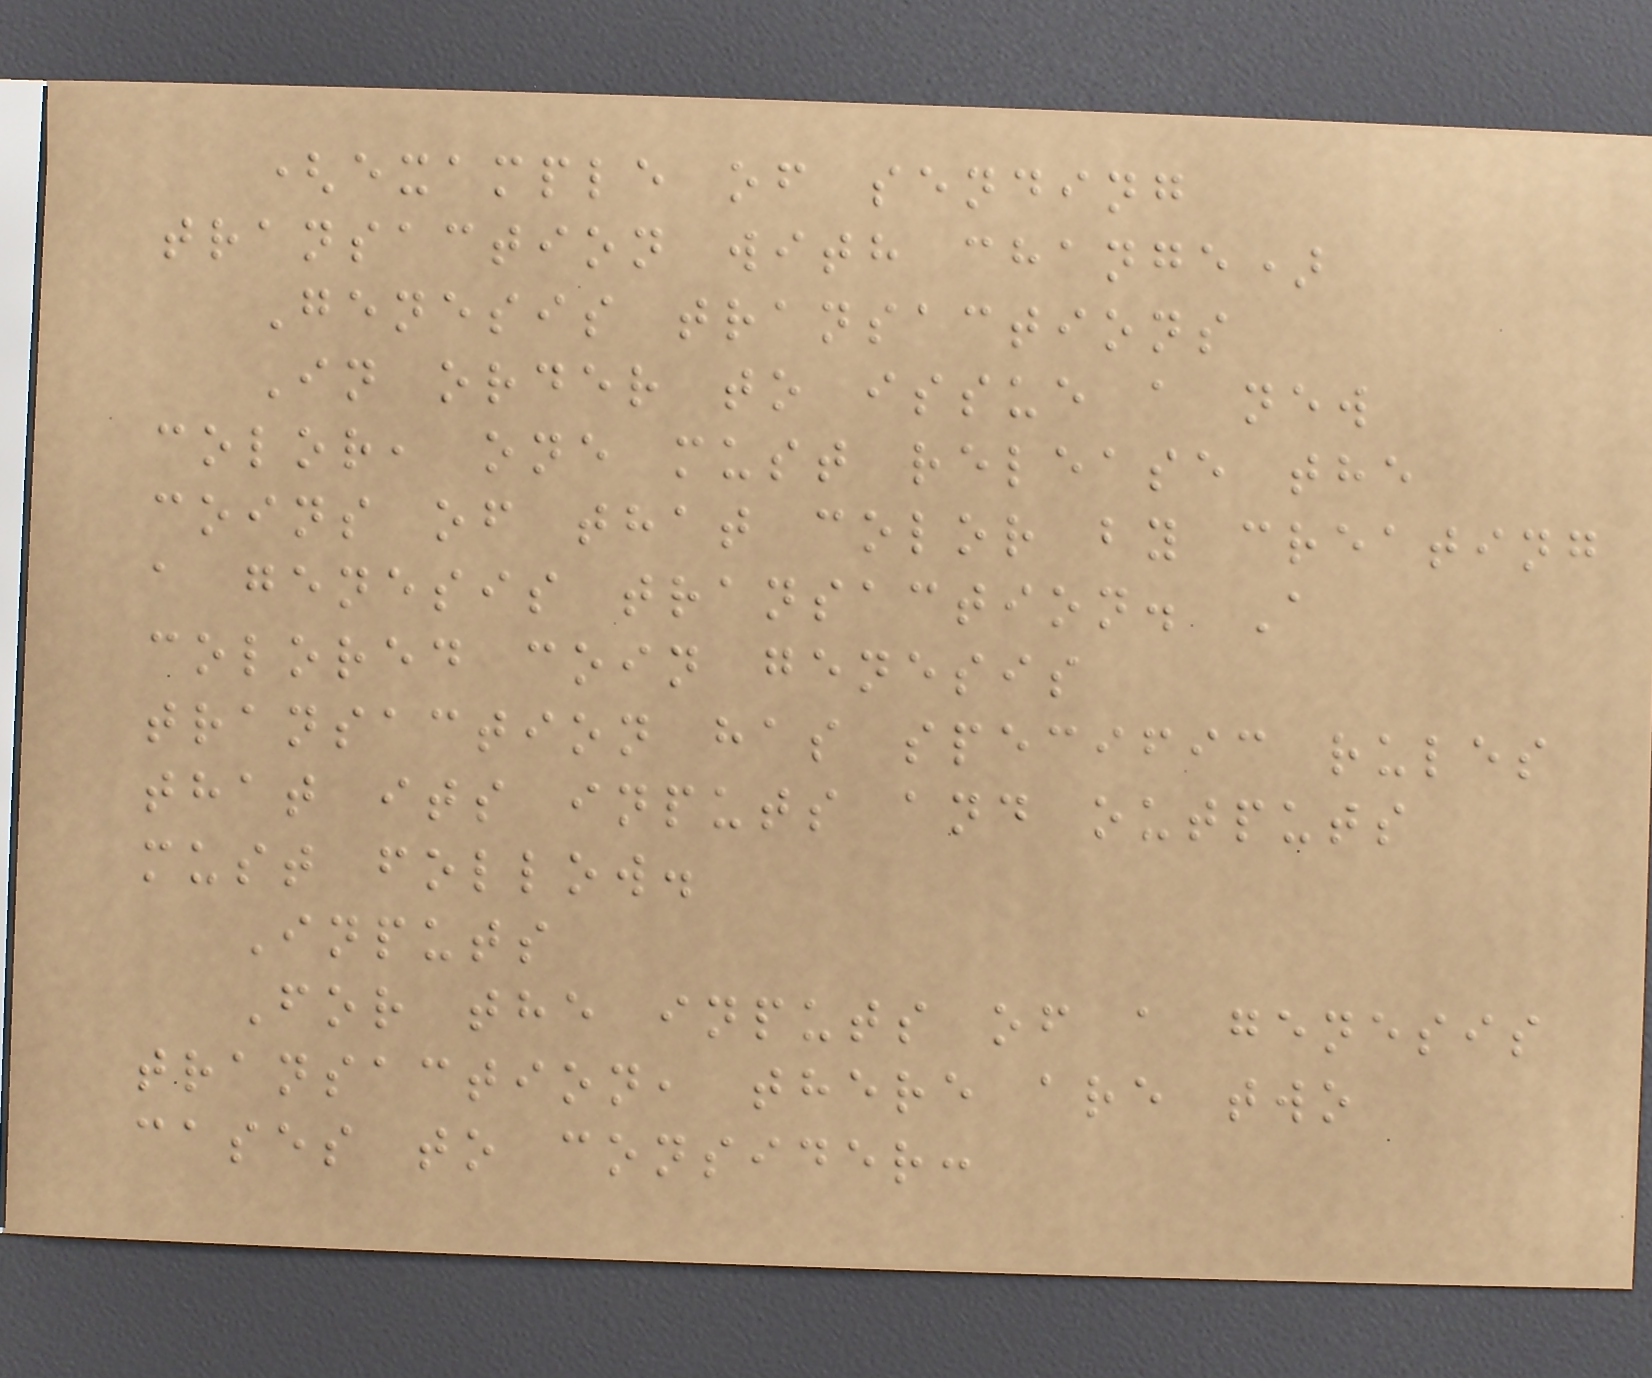(example of sending
transaction with change)
Genesis transactions
In order to issue a new
color, one must release the
coins of that color by creating
a genesis transaction. A
colored coin genesis
transaction has specific rules
that its inputs and outputs
must follow.
Inputs
For the inputs of a genesis
transaction, there are two
cases to consider:
